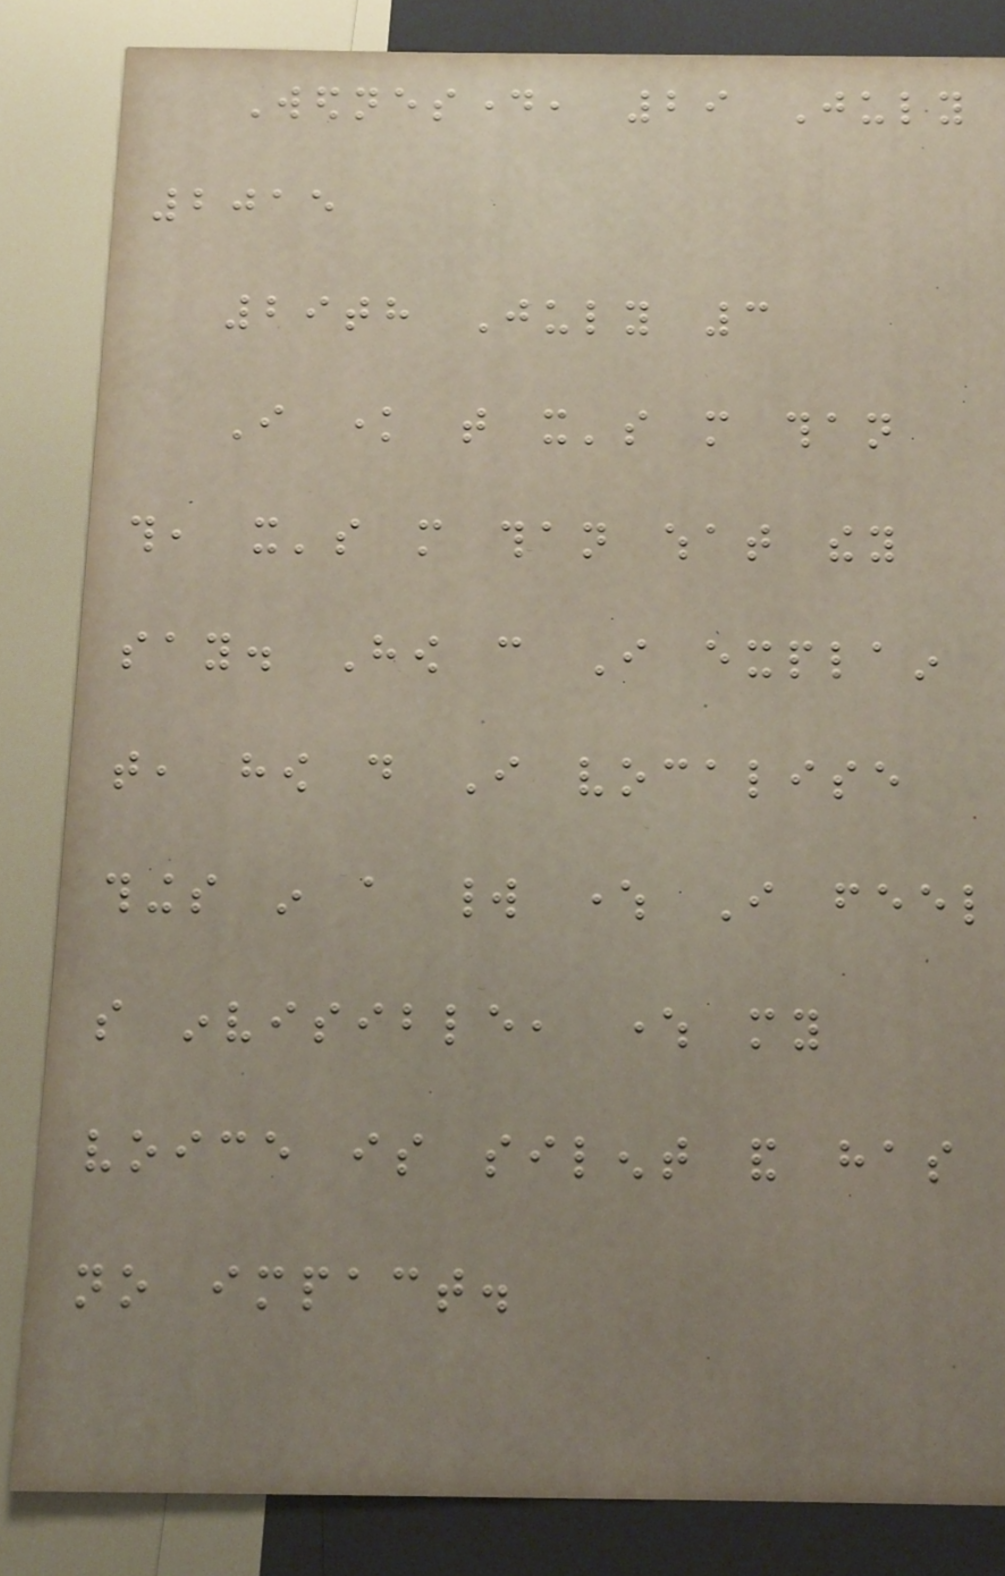Wednesday, 29 July
2015
29th July 3
I know that it's more than
this, it's more than what they
say. How can I explain
that, how do I vocalise
things in a world where I feel
so invisible, where my
voice is silent and has
no impact.
